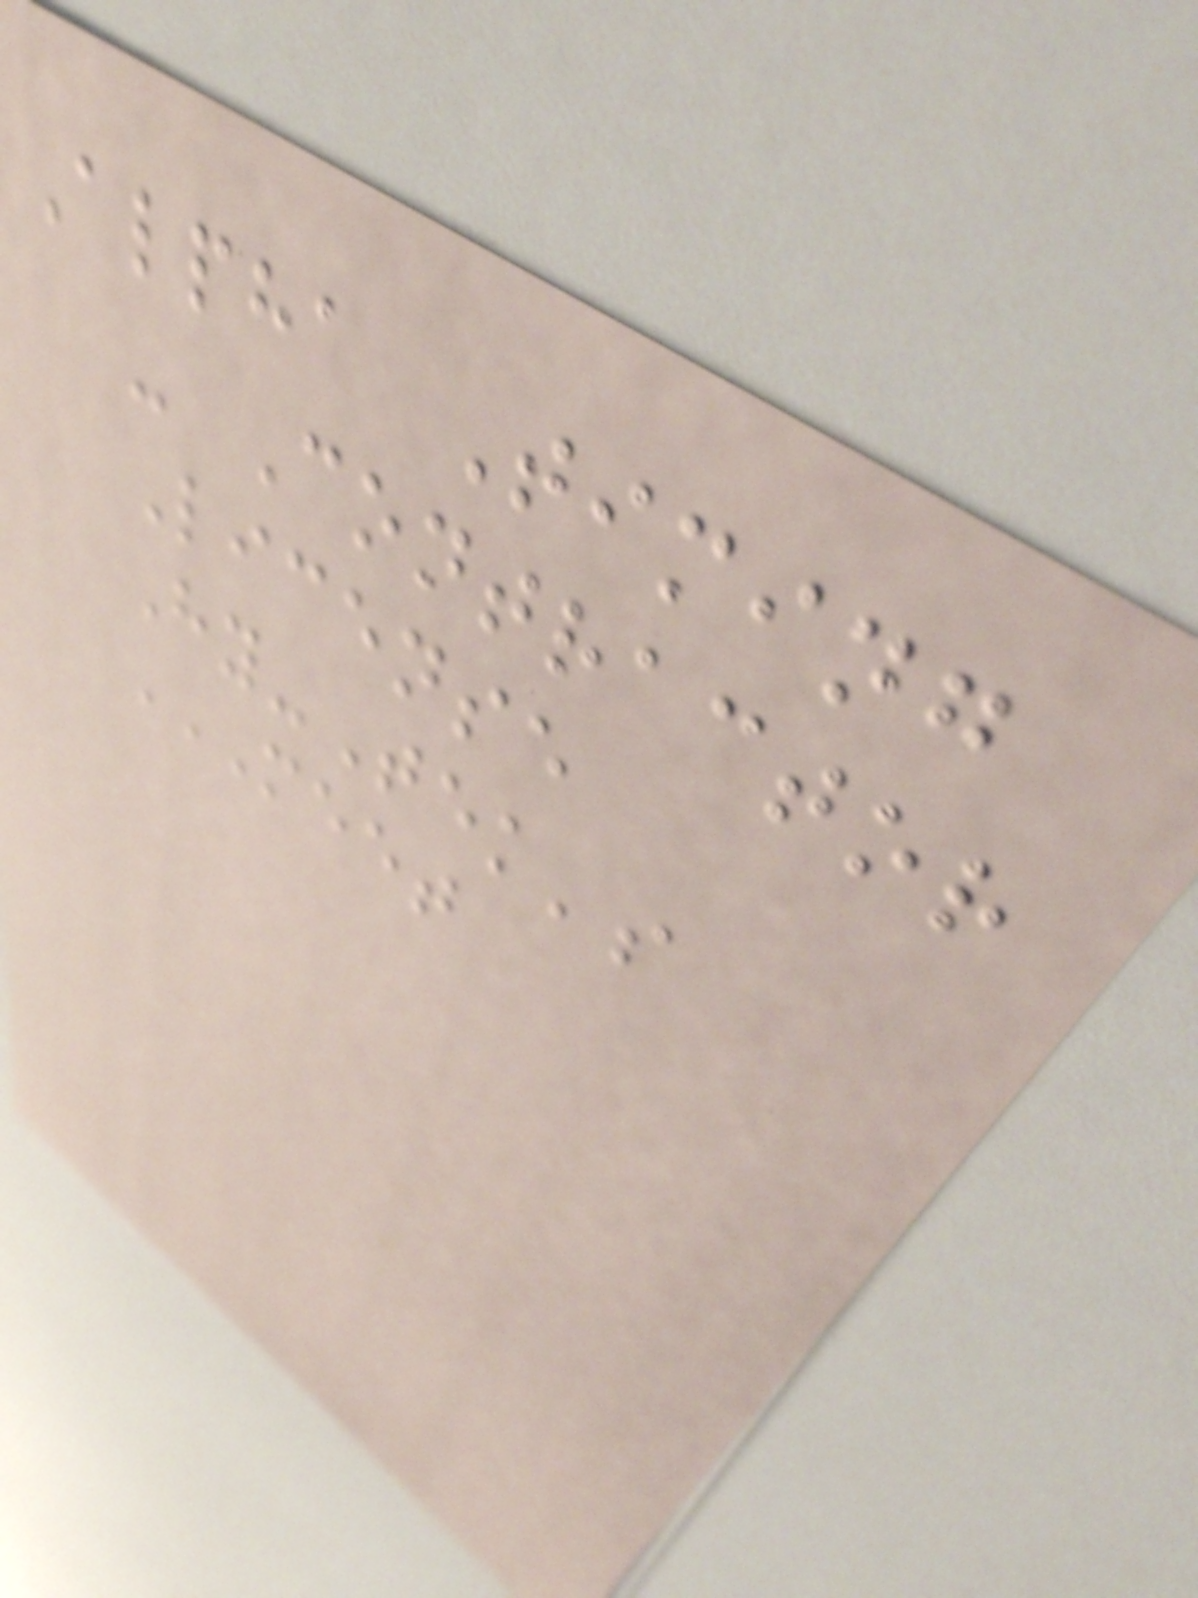Alpha Timing
- Contractor
License
Hy-Tek's
MEET
